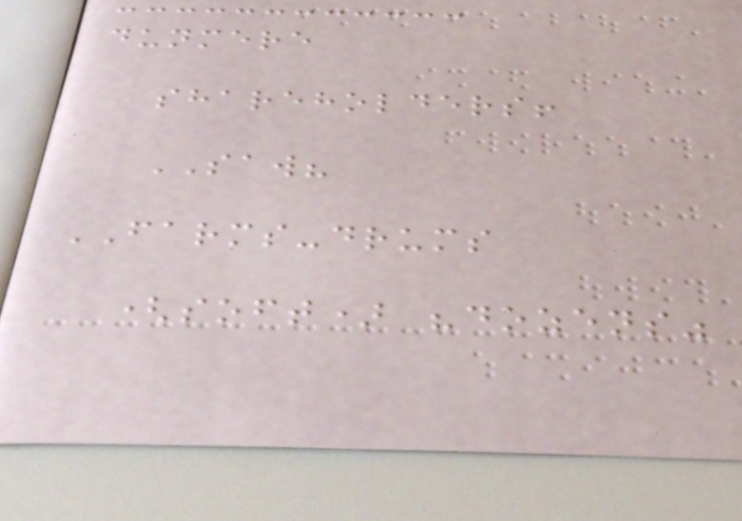dunmere
shareholders!
SAW?
FARMS-drums
(soft) "dozens"
